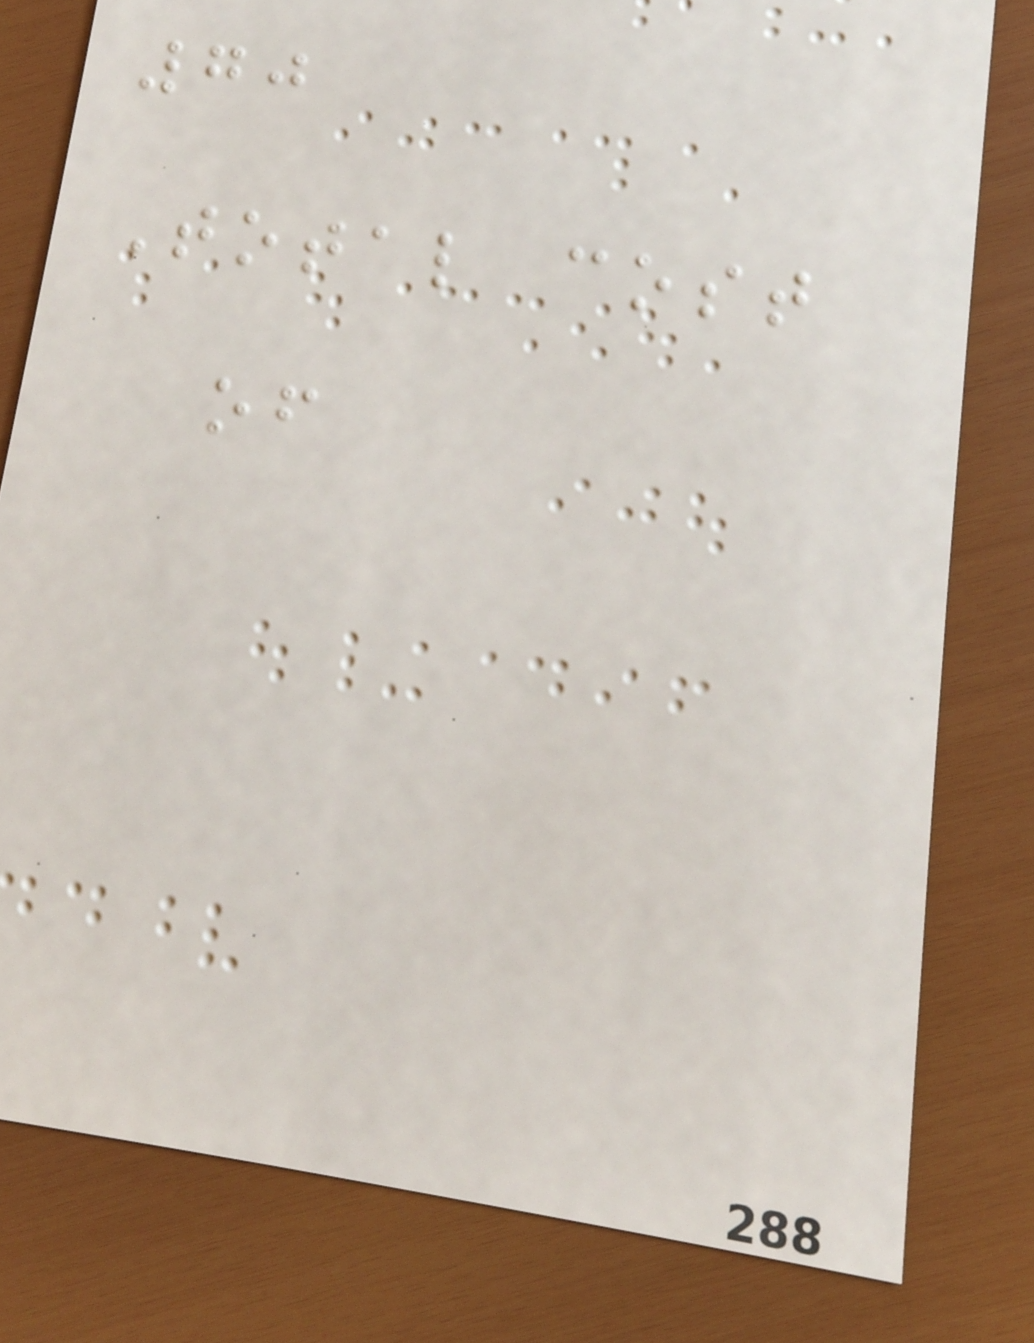70
Total cost
of
